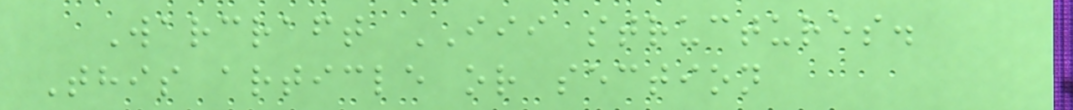Warcraft III structures.
This article or section
